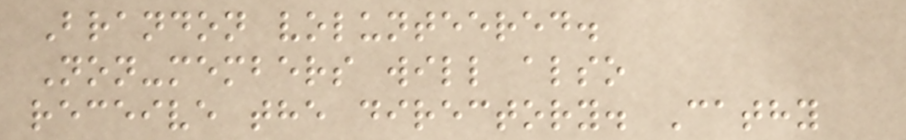Brandon volunteered.
Non-members will also
receive the directory. Cathy
